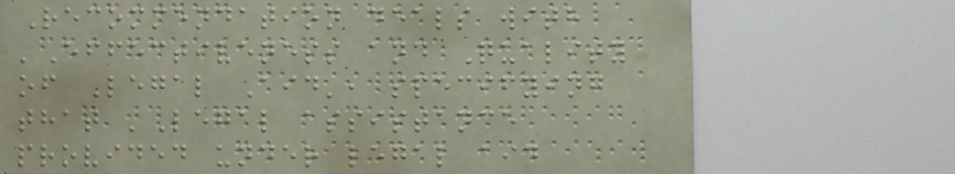Recommendation deals with
'Effectiveness and Quality
of Legal Aid', specifying
that 'Legal assistance
provided under legal aid
